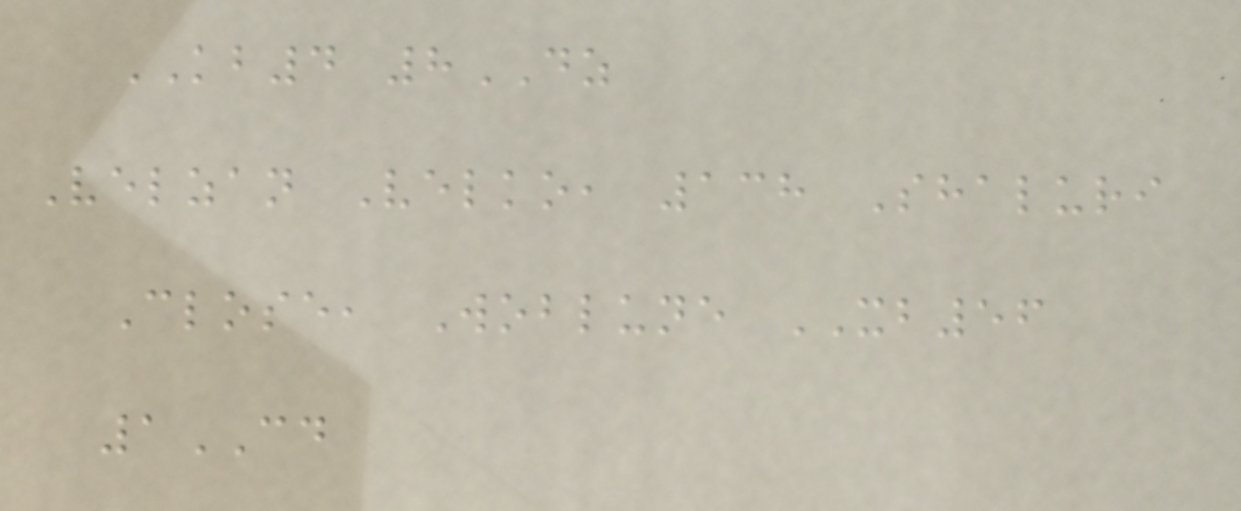KB4 8DZ
Velzan Velko, 138 Shaluri
Close, Woblune XB56
1CD
